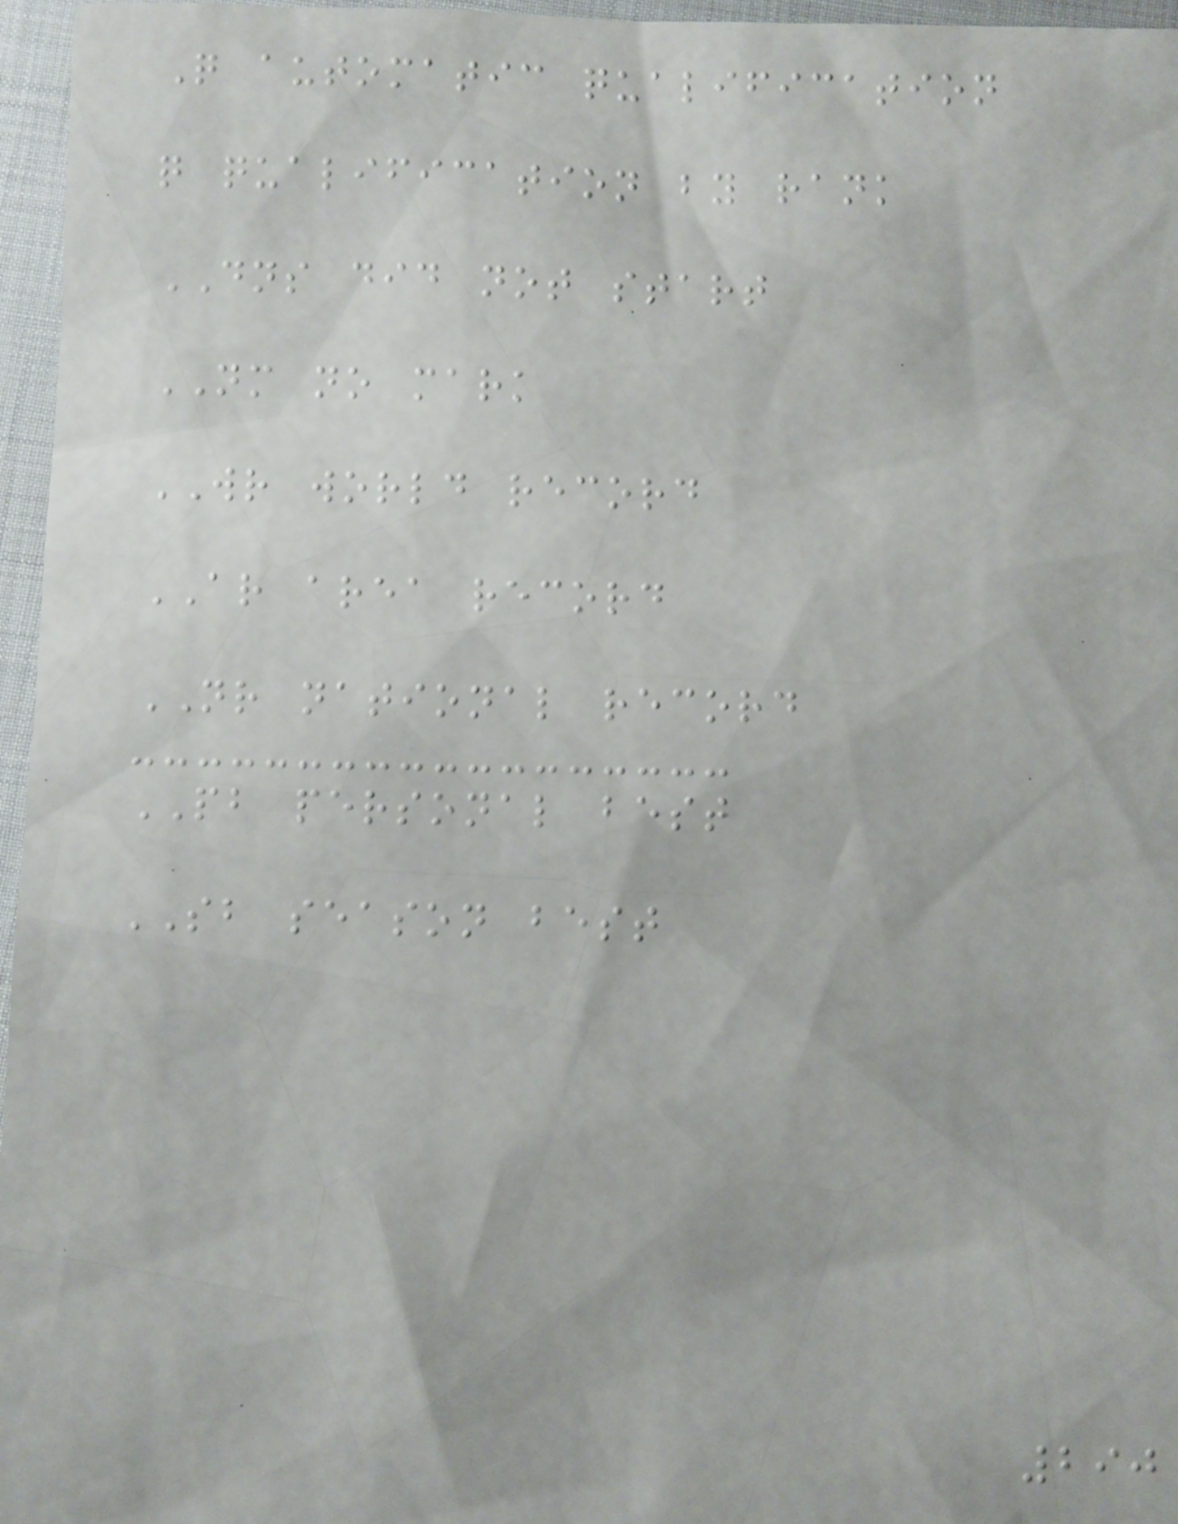Q automatic qualification
q qualification by rank
DNS did not start
NM no mark
WR world record
AR area record
NR national record
PB personal best
SB season best
290
